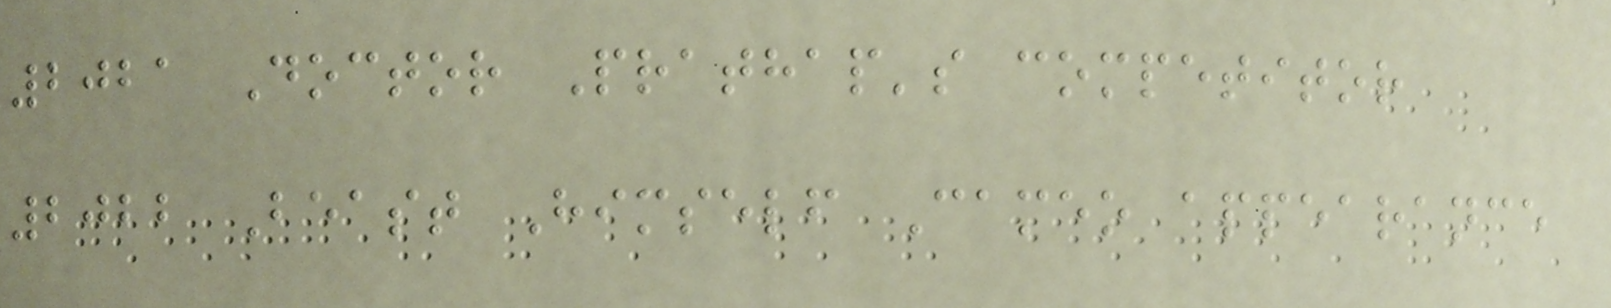2021 Doctor Prathap's competitor
2022 Beast Himself Cameo appearance
